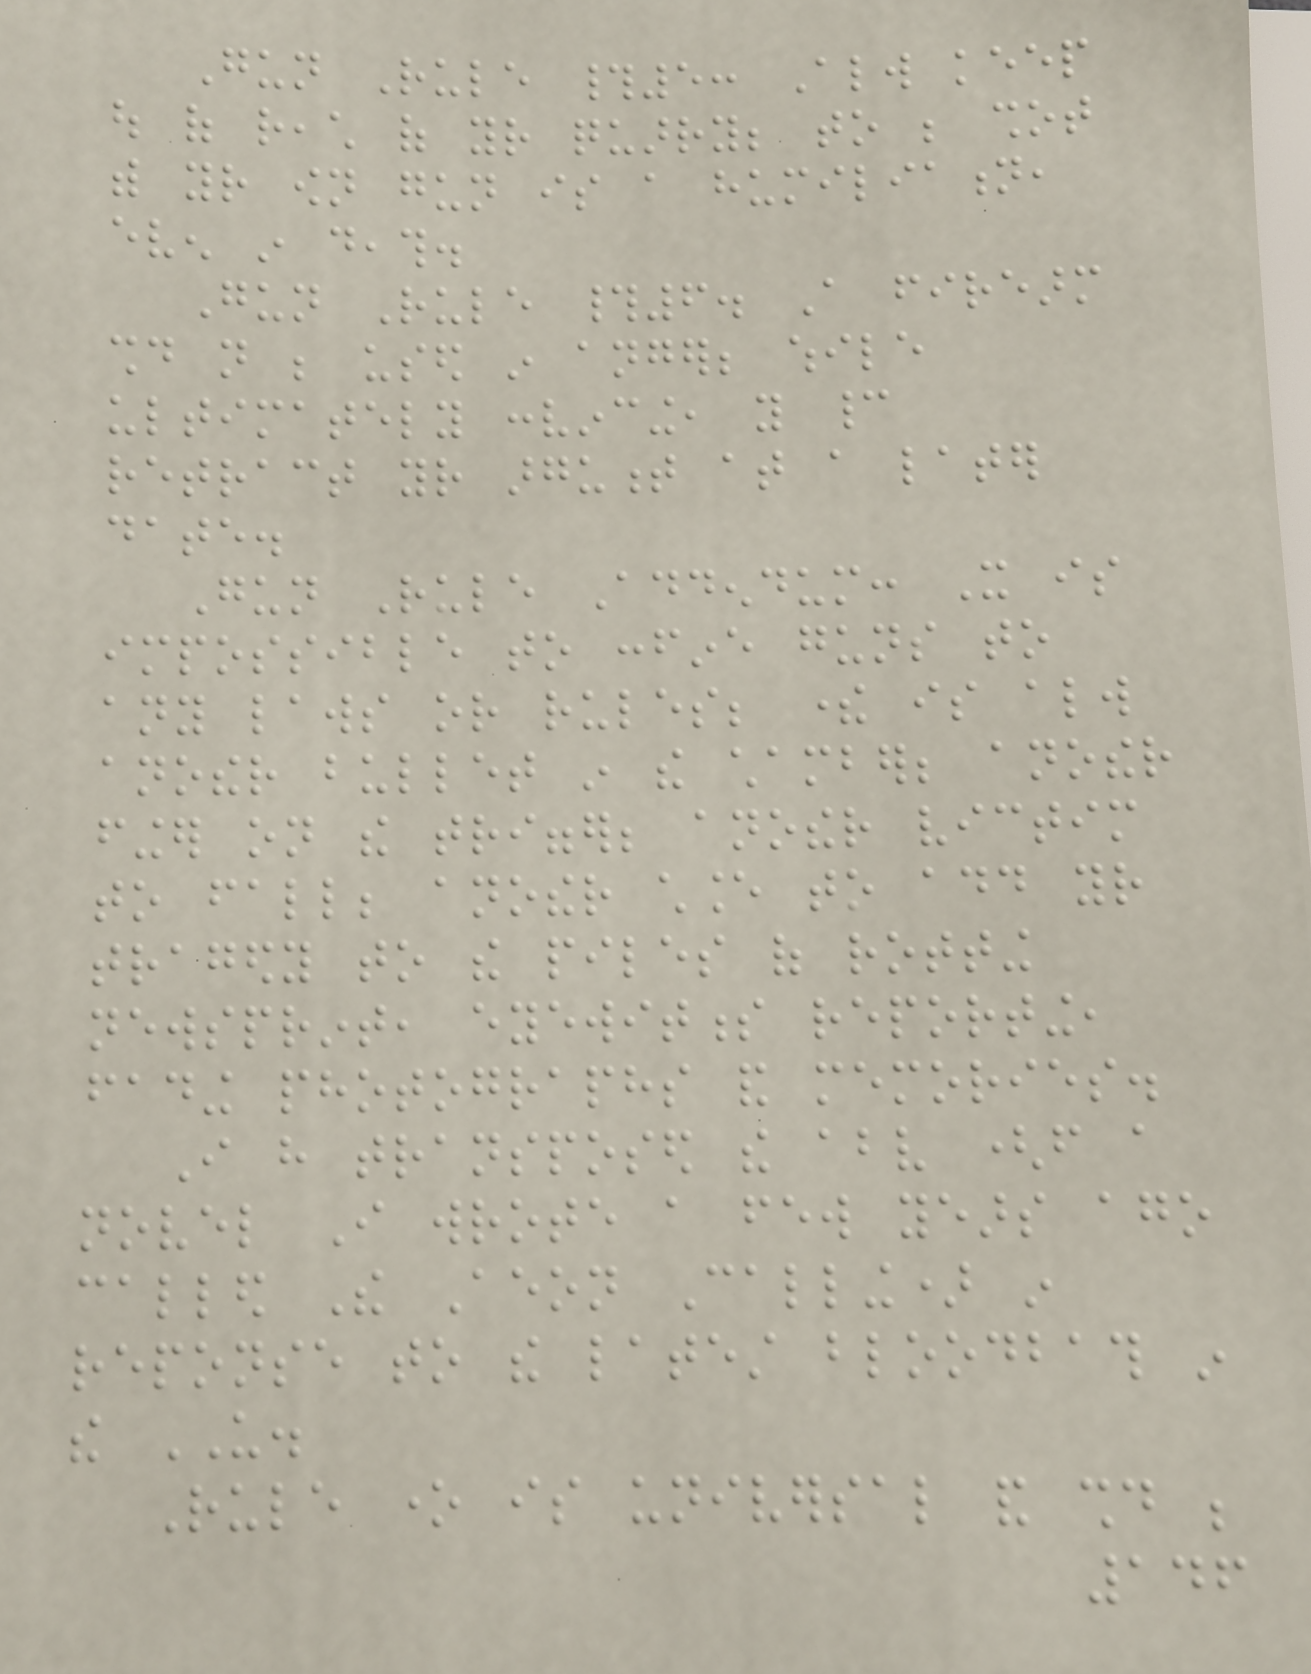Gun Rule #5: Always keep
out of reach of your quarry; to be shot
with your own gun is a humiliation,
even in death.
Gun Rule #6. A firearm
should not be used in anger; while
ultimately convincing, you cannot
retract your argument at a later
date.
Gun Rule Addendum: It is
impossible to confine guns to
any laws or rules; there is always
another bullet in the chamber; another
finger on the trigger; another victim
to fall; another chance to add your
tragedy to the piles of rotting
newsprint, eyewitness reporting,
fading photographs and memories.
I have transposed the above (from a
novel I wrote a few years ago
called The Aeon Calling) in
reponse to the latest bloodbath in
the US.
Rule one is universal and should be
146
